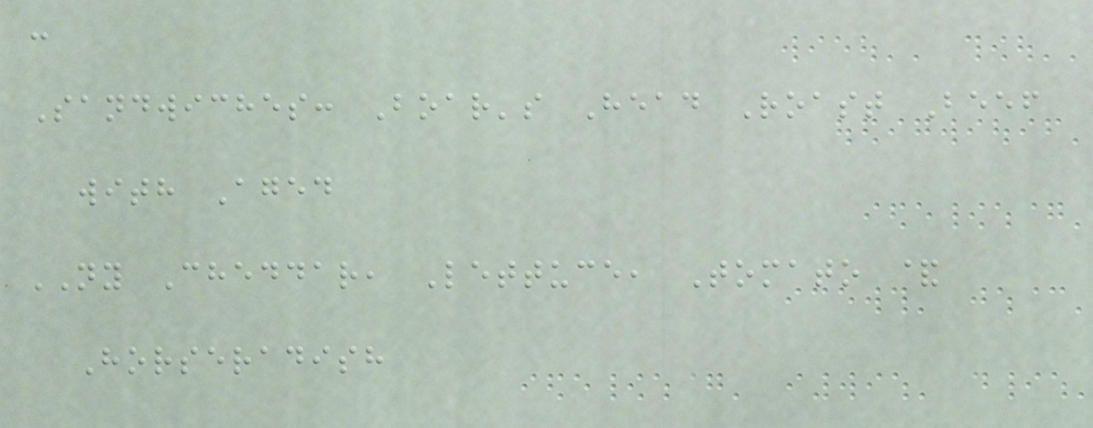-
Sandwiches: Boar's Head Roast Beef
with Aged
NY Cheddar, Lettuce, Tomato &
Horseradish
